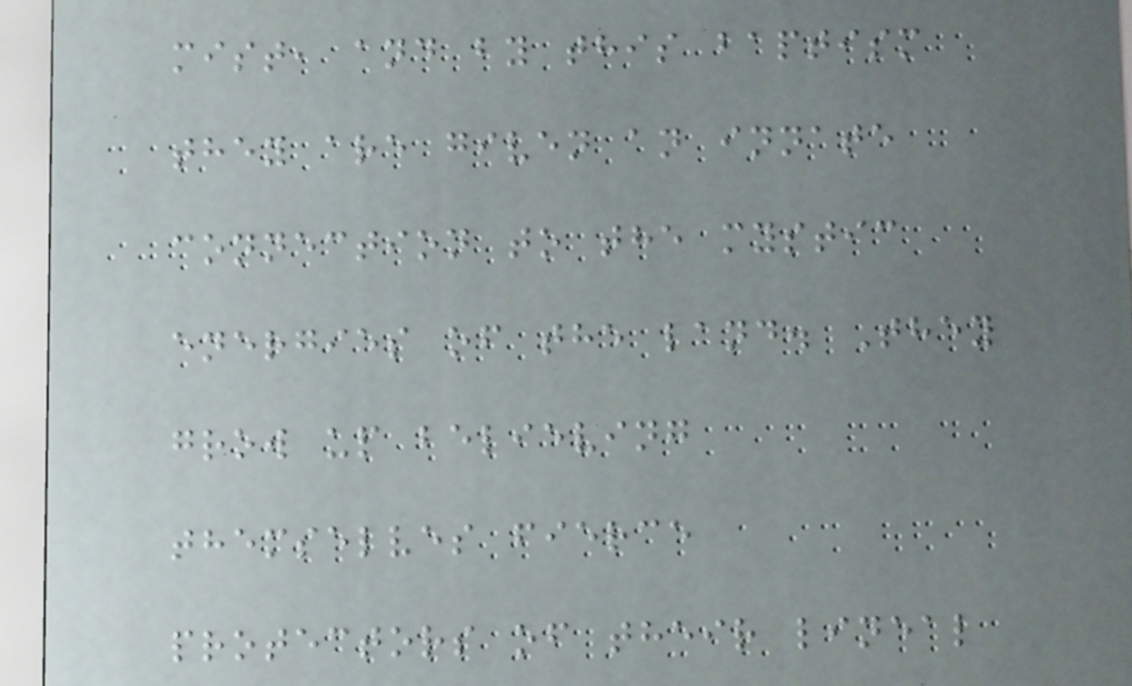mist, and by this baptism
they are given an innate
connection to the mystic
energies of the land. They
grow up believing
themselves fierce
protectors of their lineal
